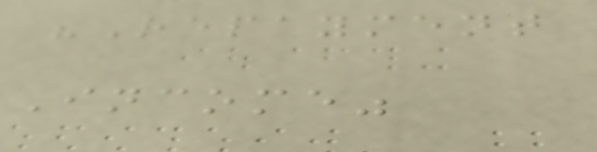"Repayment
Income"
